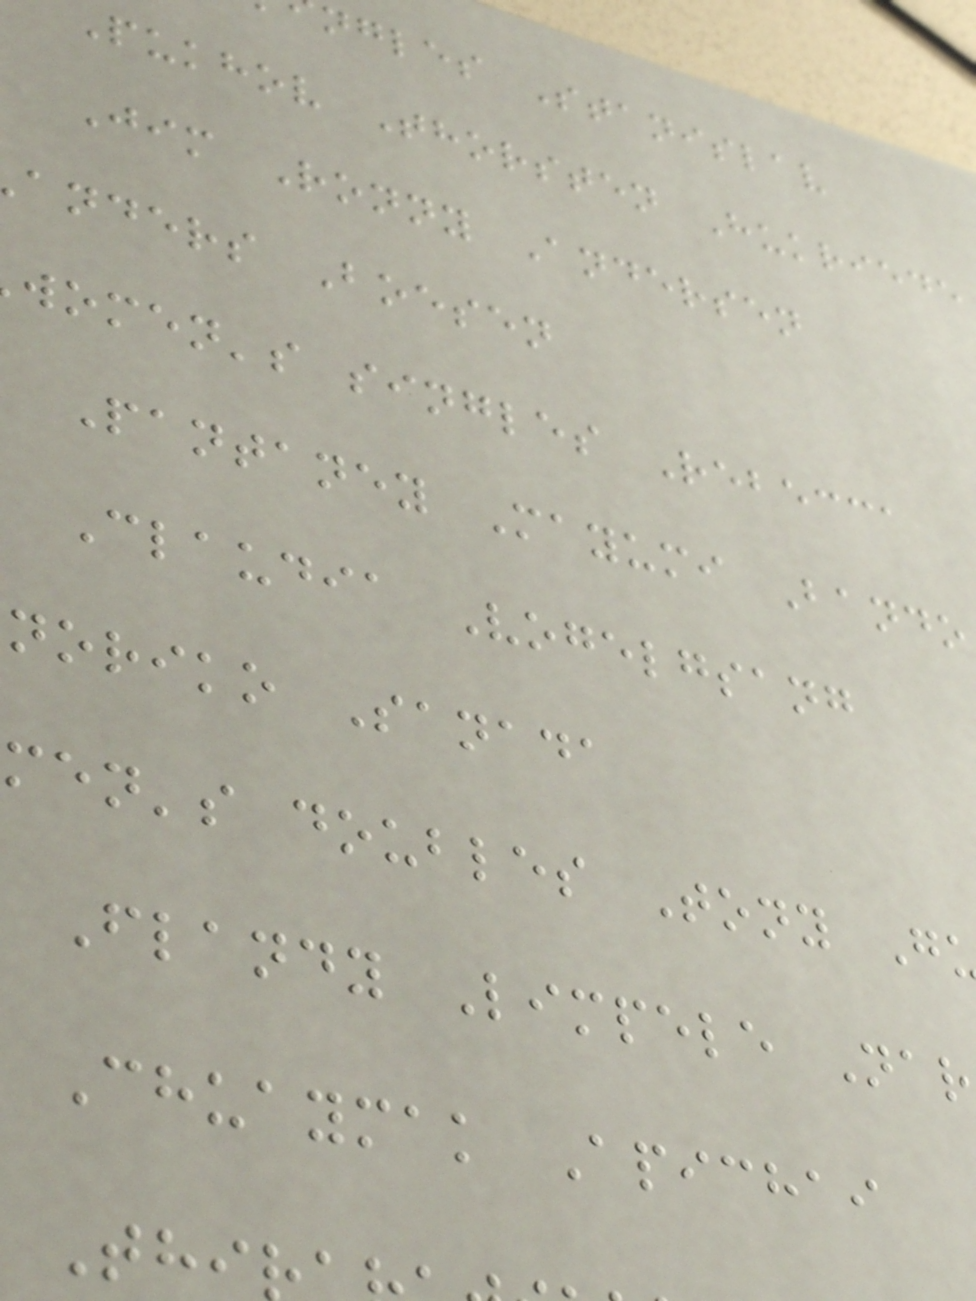ngles Stanislav
Pukhov Thorsten Hukriede
Jim Ronny Andersen
anders Boesen
women's singles Rebecca
Pantaney Mayumi Bando
Claudia Vogelgsang
noriko Sanada
men's doubles Tony G
Flandy Limpele Nar
Chuaymak Apichai
